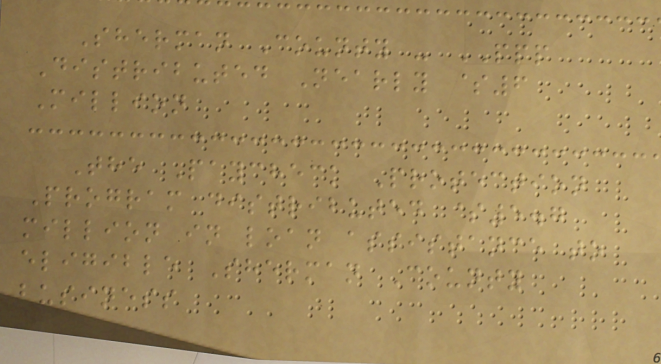Sherman County - PPP
Distributed Nearly $6
Million
The Paycheck Protection
Program distributed $5.7
million in loan assistance to
eligible Sherman County
business
